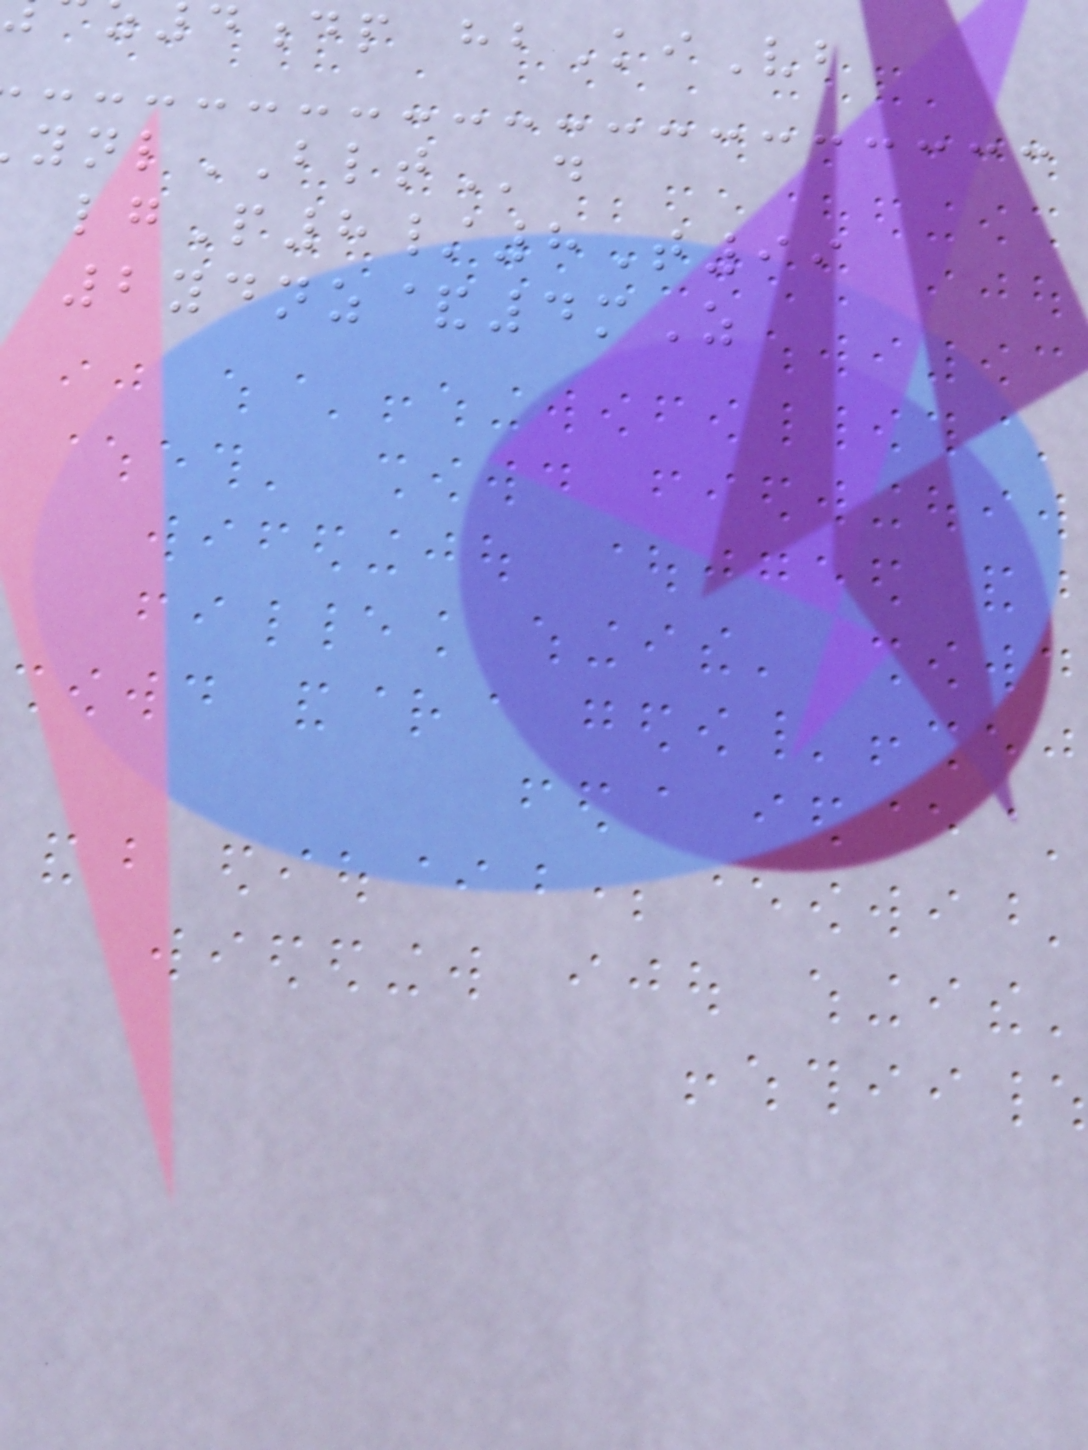dp hbKiVb
nlBLTd
lgP8/8T99
2ydnz&4mZ
